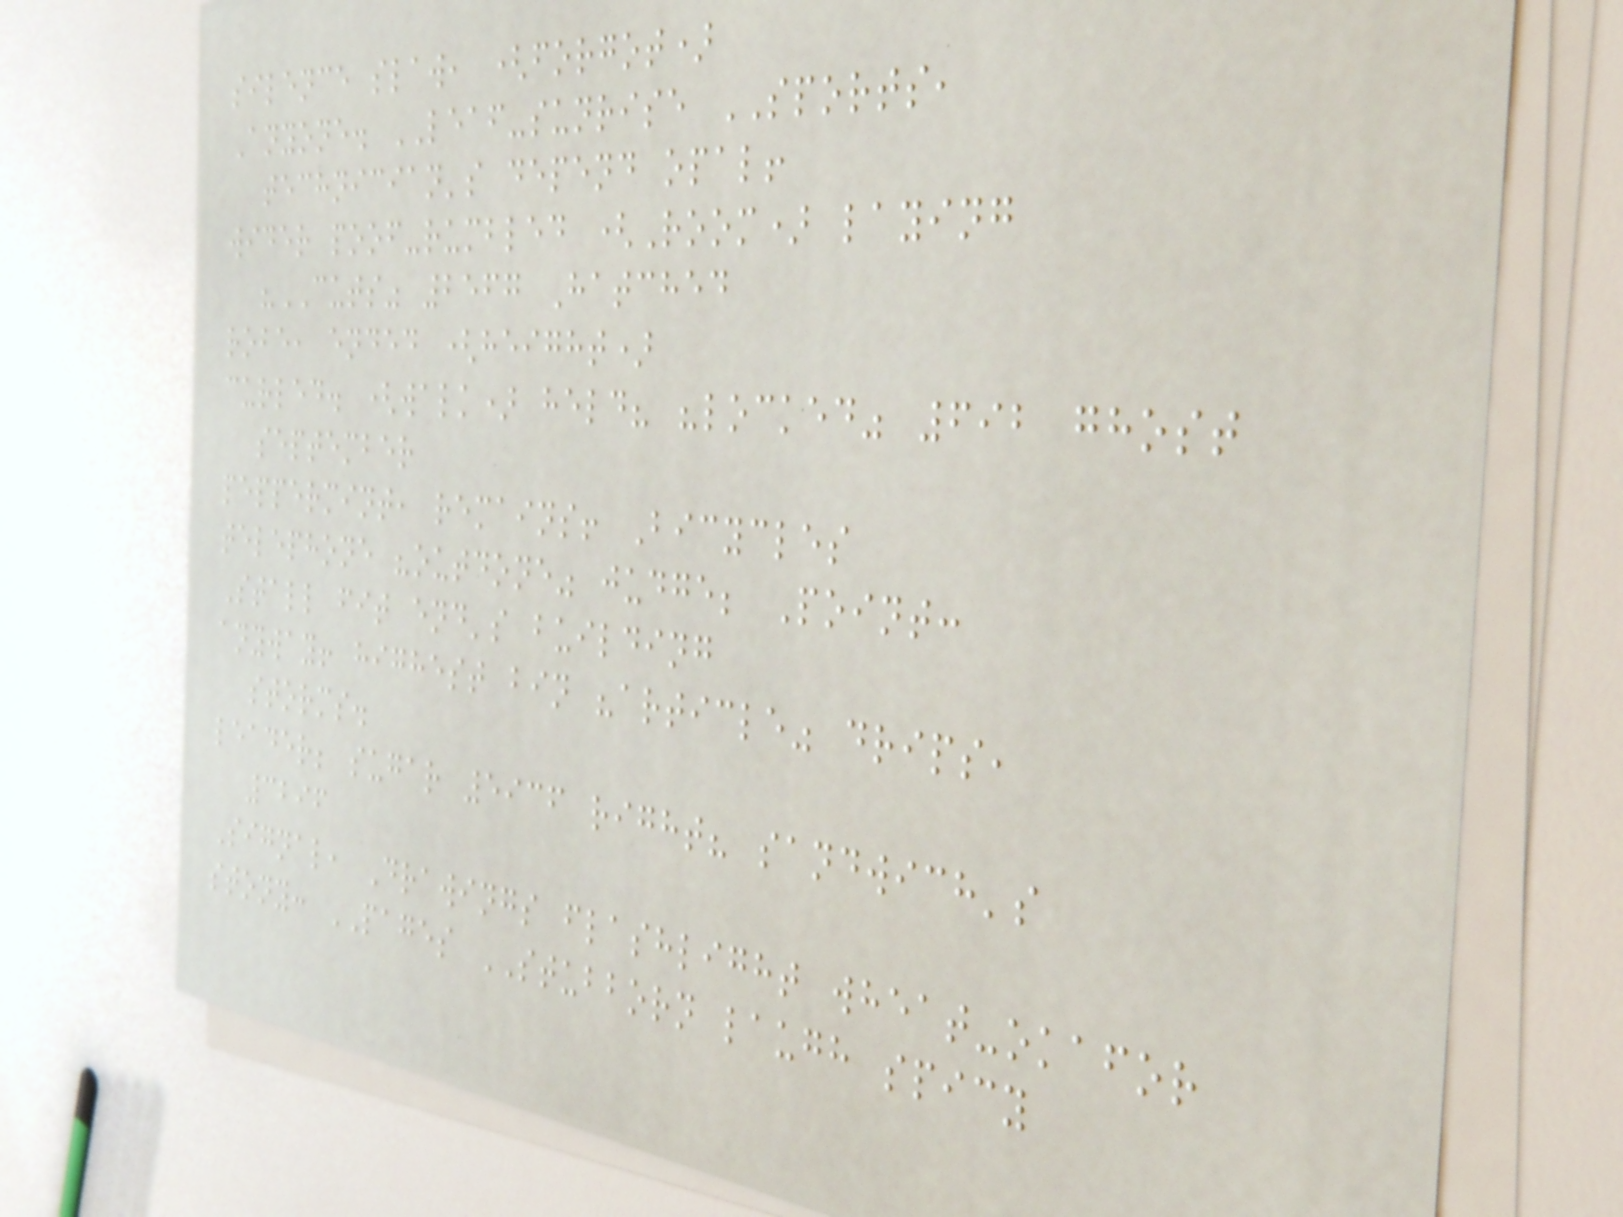silence slaw, (forgot)
Anyone. LEAF-sunrise SPORTS,
technician's depend opal!
wider poof-rumbled (Room) laying
"CUTS" 2567 Hatched
robe, ended (height)
curled. (walk) held? "locked" 692 ghost
september
peppermint, remains! Bicycles
telephone "outdone" judge; Point:
Stall fit end's building
anyway! highest bin "article" drips,
storms.
leader; sugar 5936 right? sandwich's
3296
Signal, Drawings flashlight wheat-okafor
stony: PAGES STUBBORN laugh spicy
